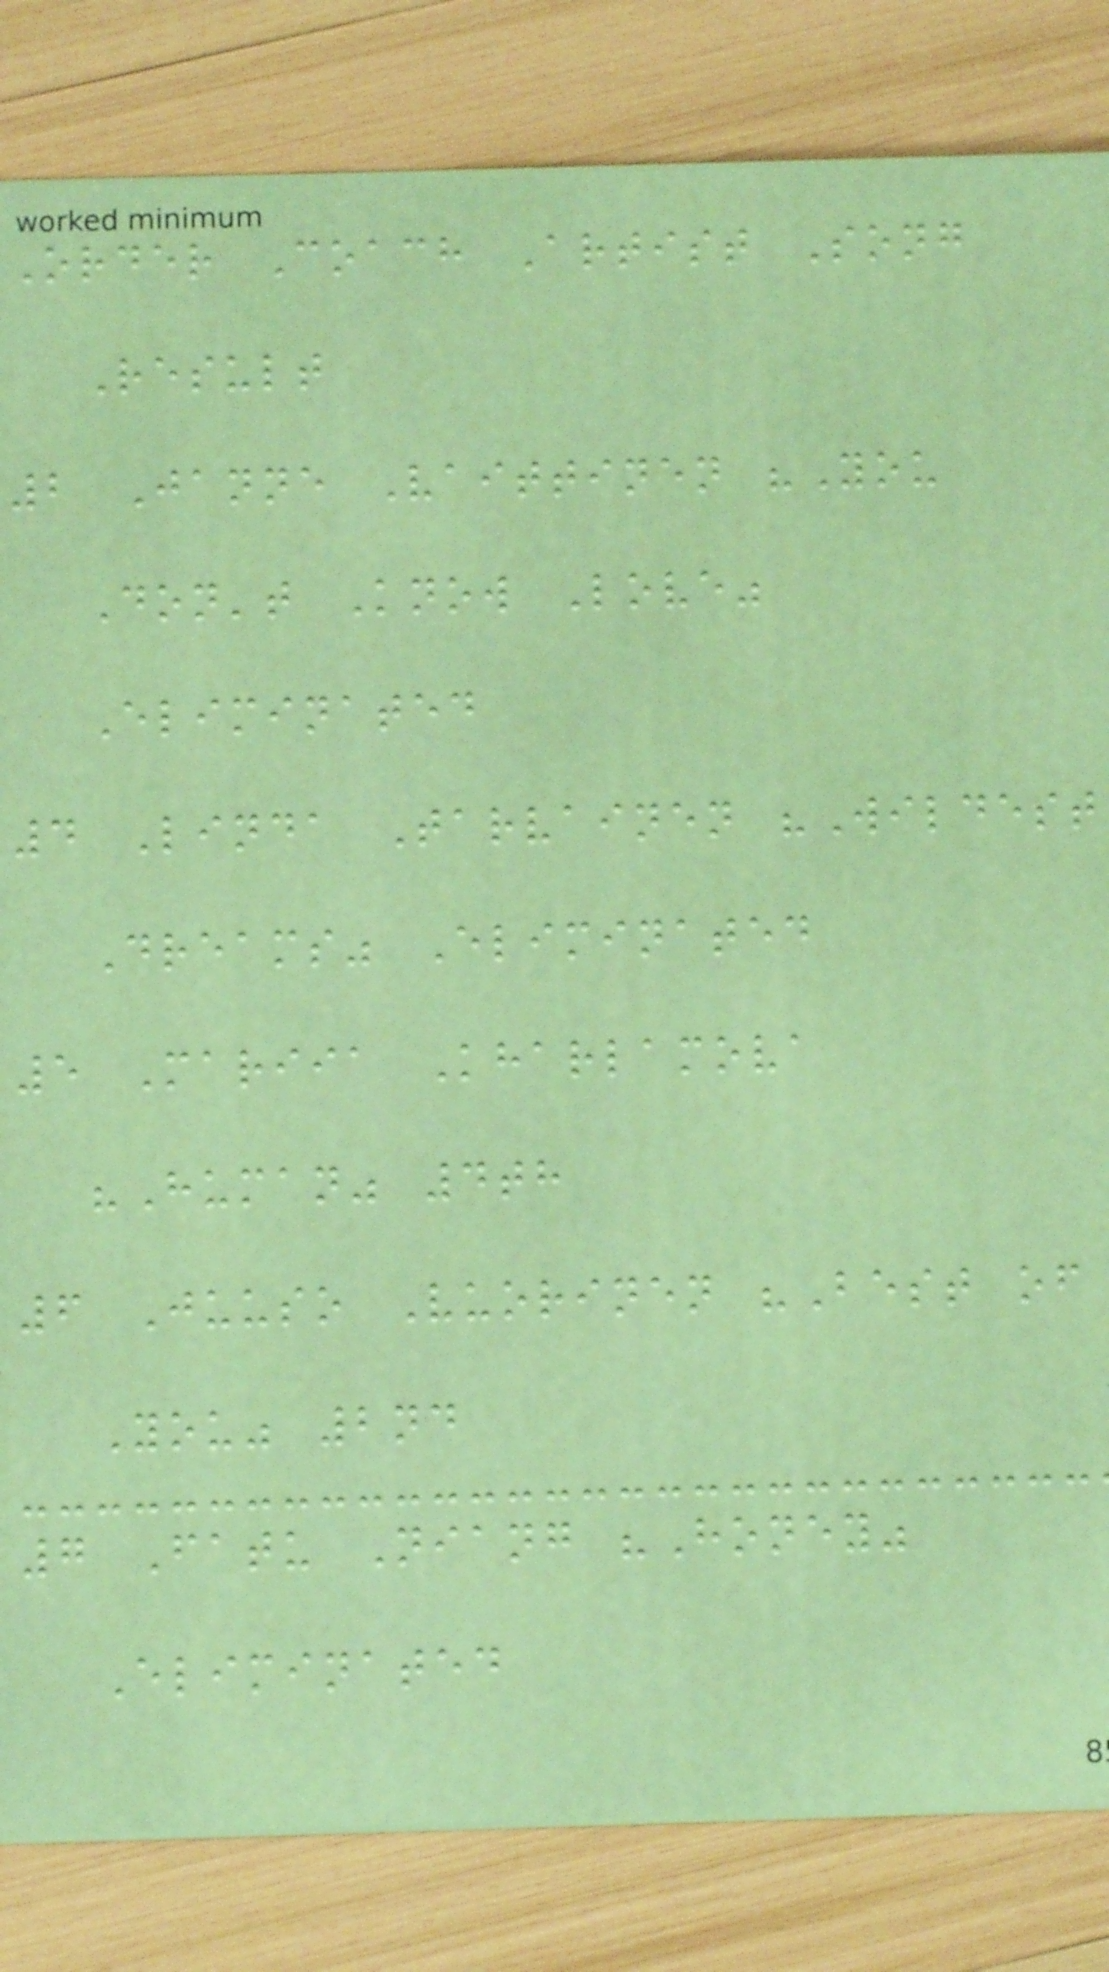Order Coach Artist Song
Result
2 Janne Vaittinen "You
Don't Know Love"
Eliminated
4 Linda Tarvainen "Wildest
Dreams" Eliminated
5 Mariia Kharlamova
"Human" 4th
6 Juuso Vuorinen "Best of
You" 2nd
7 Fatu Niang "Honey"
Eliminated
